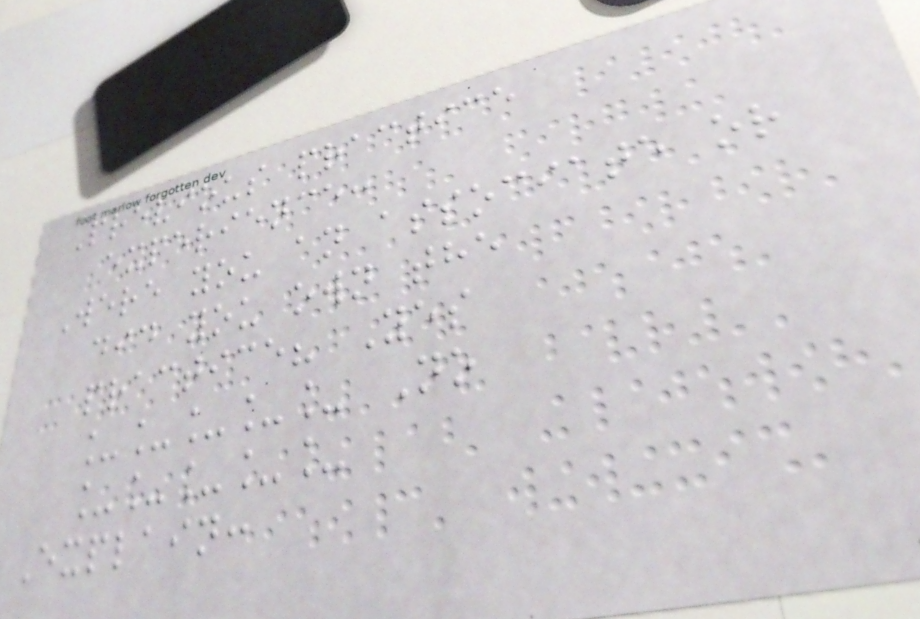Previous practice
experience:
Were you an associate or
did you own the
practice? Yes
_____ No
_____
Explain:
